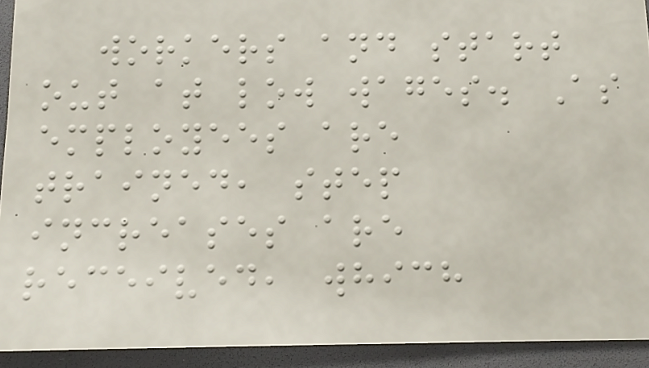workers and start
out at low wages. As
employees are
trained, step
increases are
received, which
